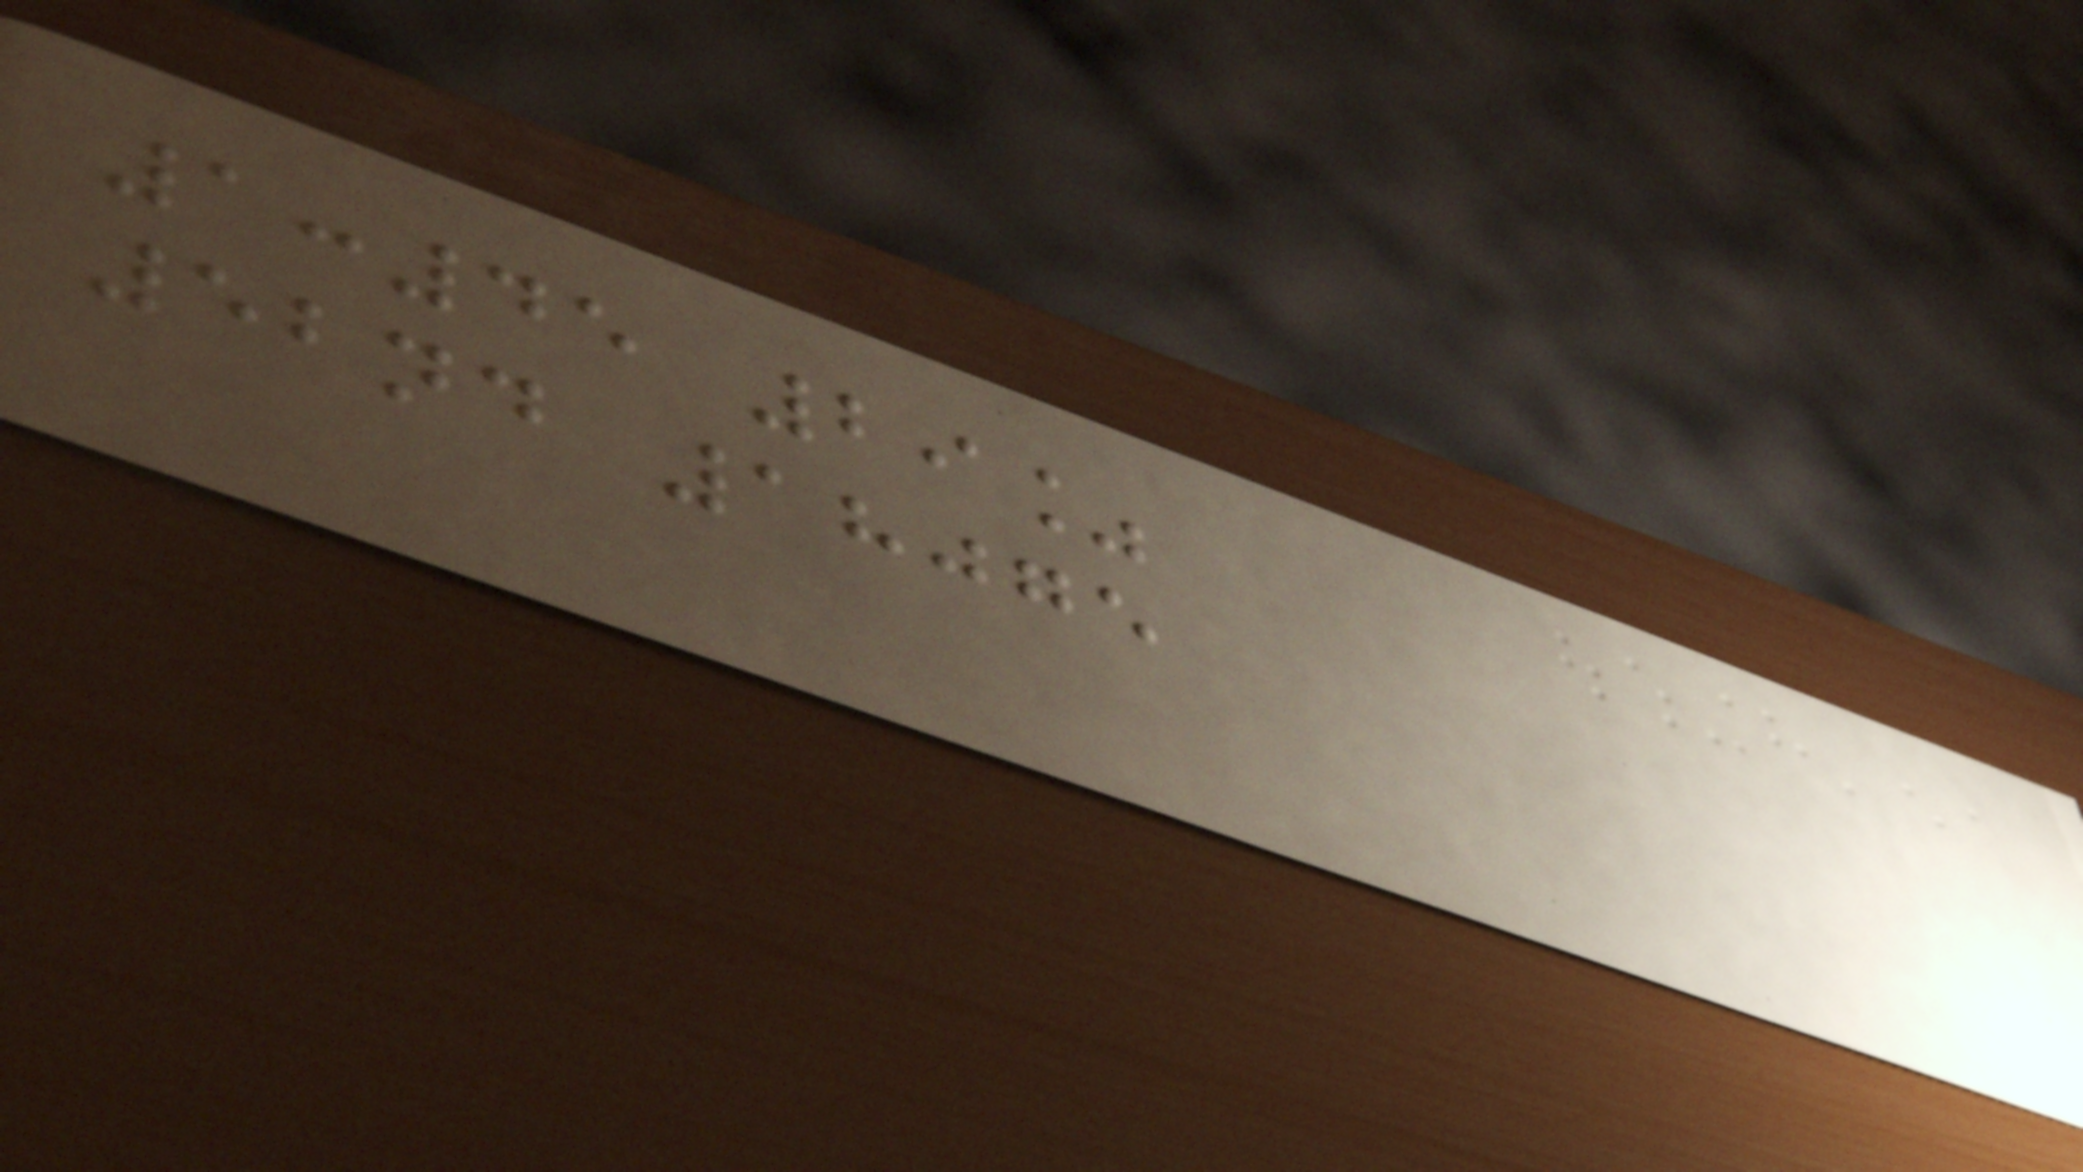1:45 29%
52nd 18075
